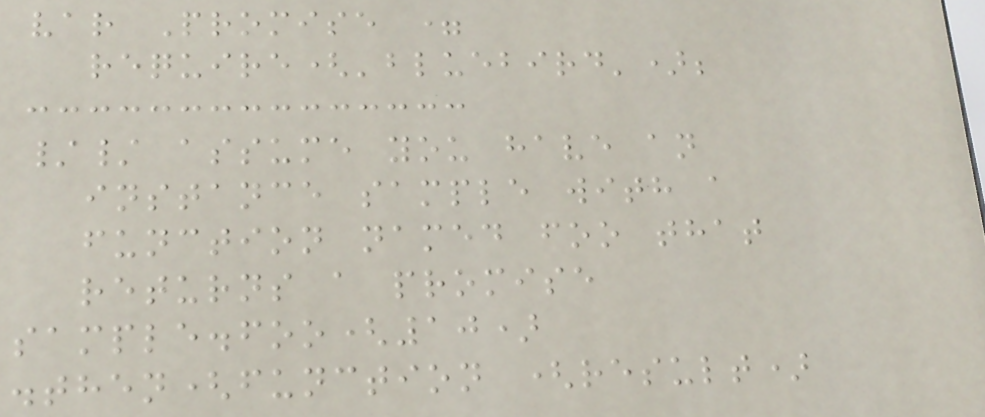var Promise =
require('bluebird');
// assume you have an
instance sample with a
function named foo that
returns a promise
sample.foo(10)
.then(function (result)
